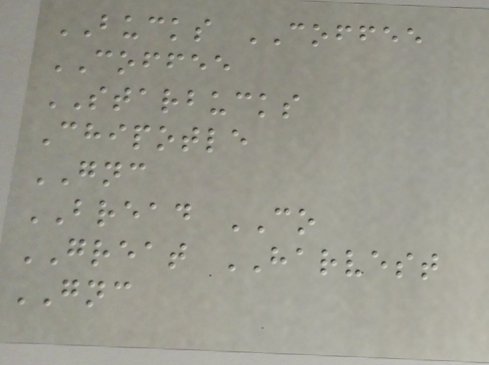BUCKS COFFEE
COFFEE
STARBUCKS
Chipotle
GNC
BREAD CO
GREAT HARVEST
GNC
